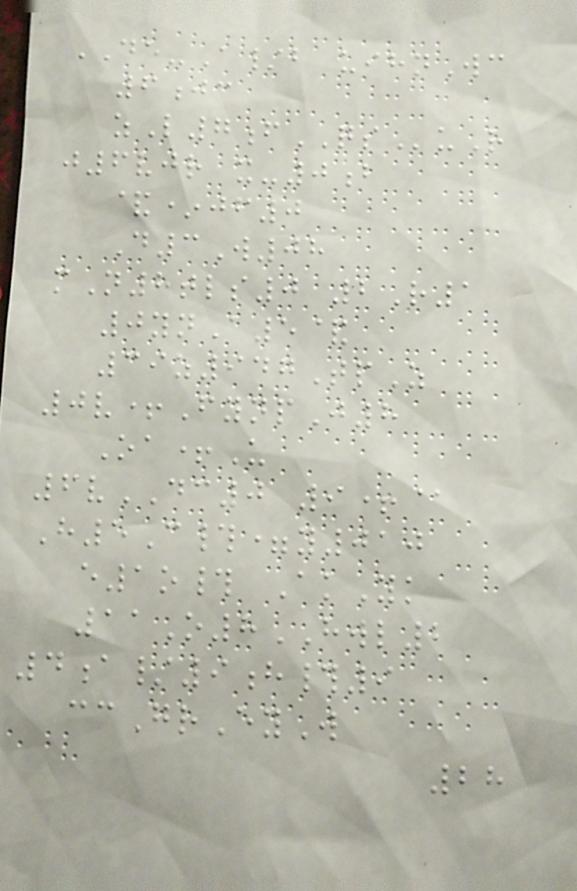DE-A/b uihnWc
6jc
zL7fQSuR
j6vjr x-0b
&*jf0
D3W08
mN8tls0 2R1
0ynA5&
39z947TpZ
0v+FynpJ8
Oa+U
6vDC0 9+@
H5C#=y010
e1o# AkYk
11O8HWL2
4a/9h#9
ccGrEyW
28
